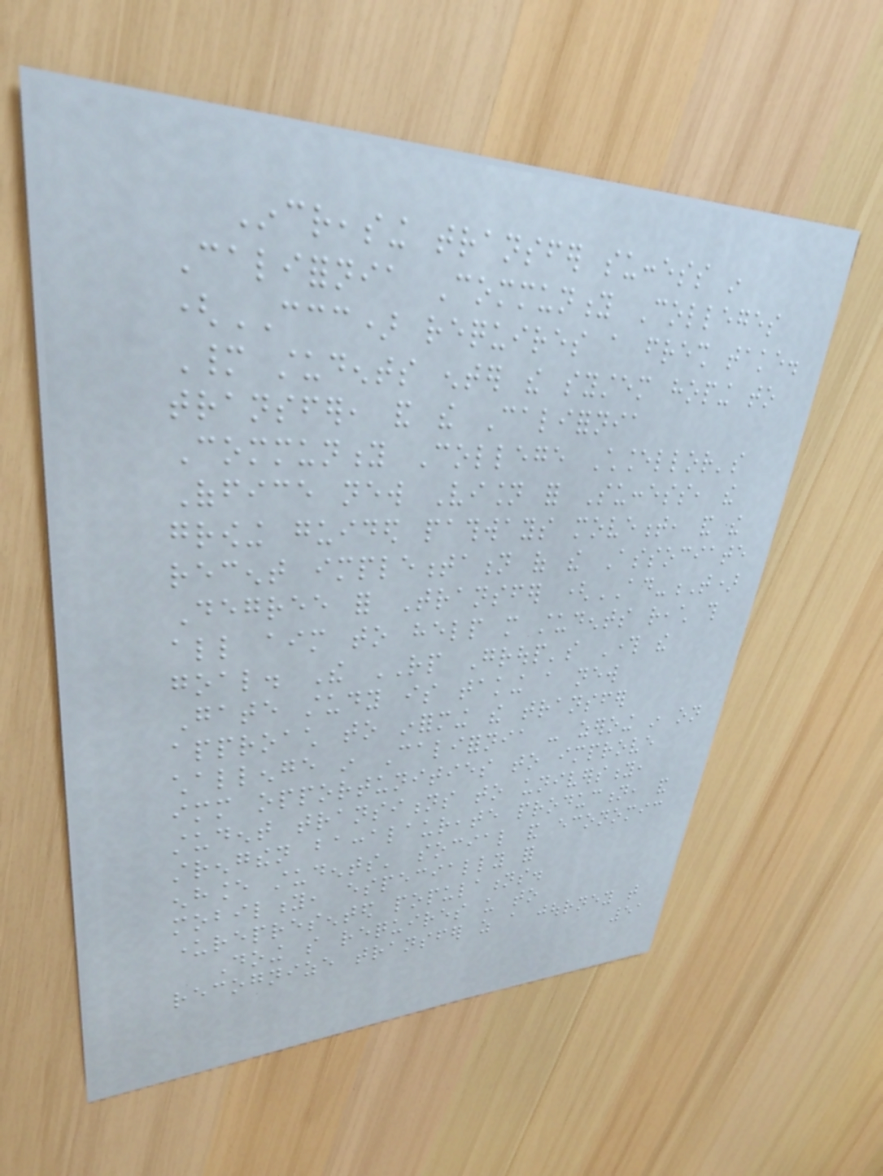Increasing transfer success in
California Community Colleges
(CCC) requires a fresh take.
Many students enter the system hoping to
transfer, and the California
Community College Chancellor's
Office new Vision for Success, the
growing guided pathways movement, and the
recent implementation of the Associate
Degree for Transfer (AD-T)
all aim to help more students reach this
goal. The RP Group's Through the
Gate study is taking a new
approach to informing the transfer
challenge in California - zeroing in on
immediate opportunities to improve
student transitions to university,
strengthen baccalaureate production, and
enhance students' social and economic
mobility, especially for
underrepresented populations.
Doing so requires us to
recognize transfer as a journey that
51
